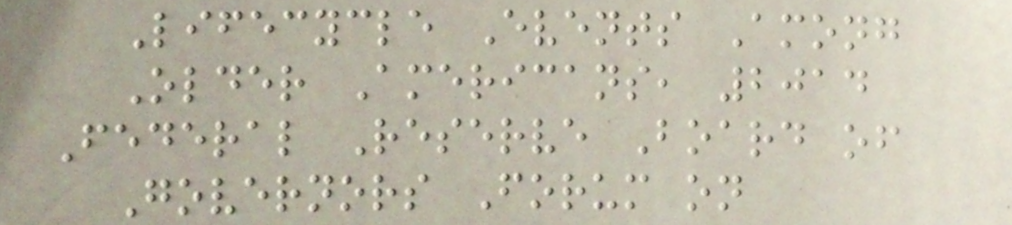Lifecycle Events Among
Older Americans, 2014
Federal Reserve Board of
Governors Forum on
